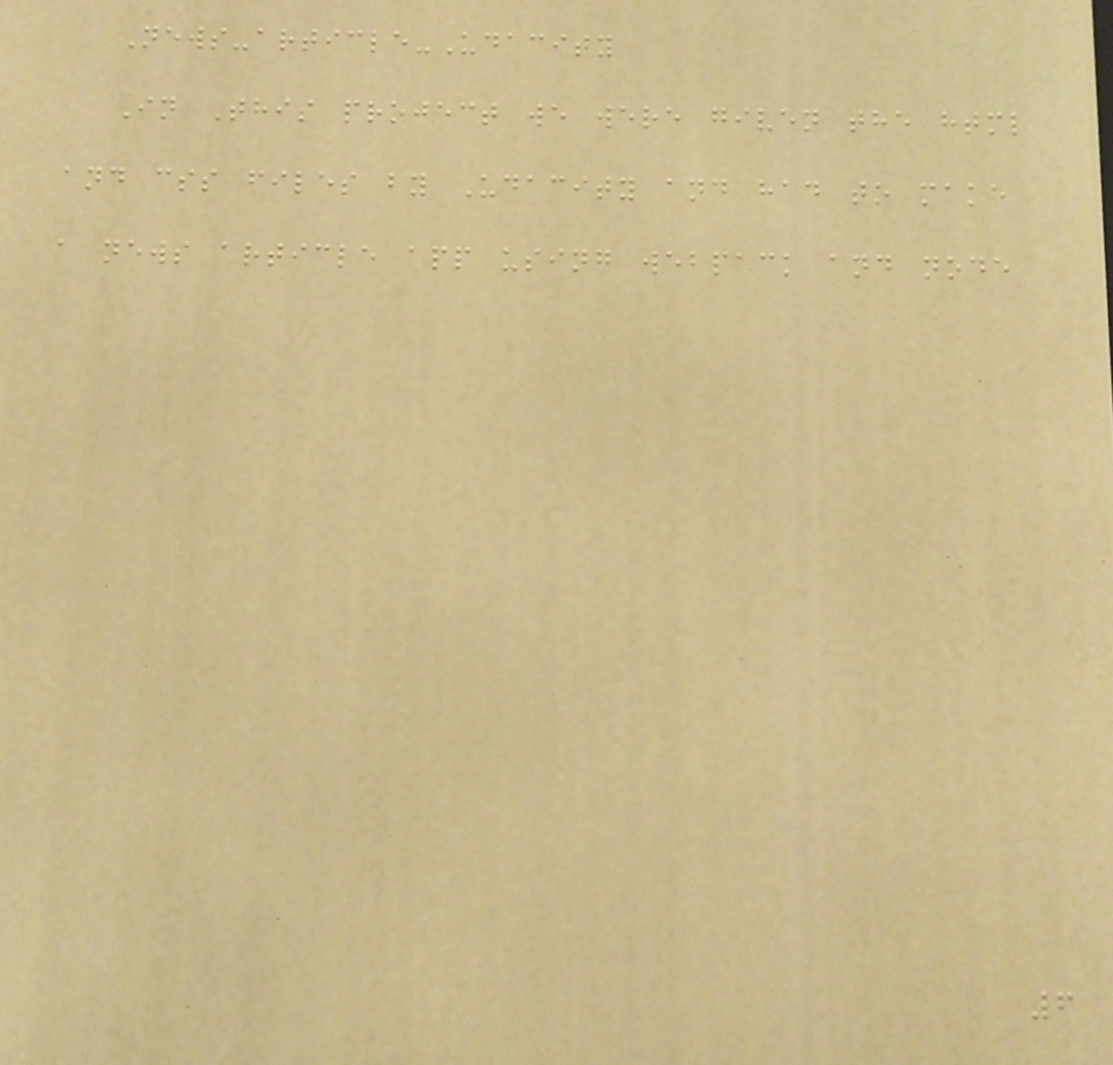News-article-Udacity
In This project we were given the html
and css files by Udacity and had to make
a news article app using webpack and node
6
